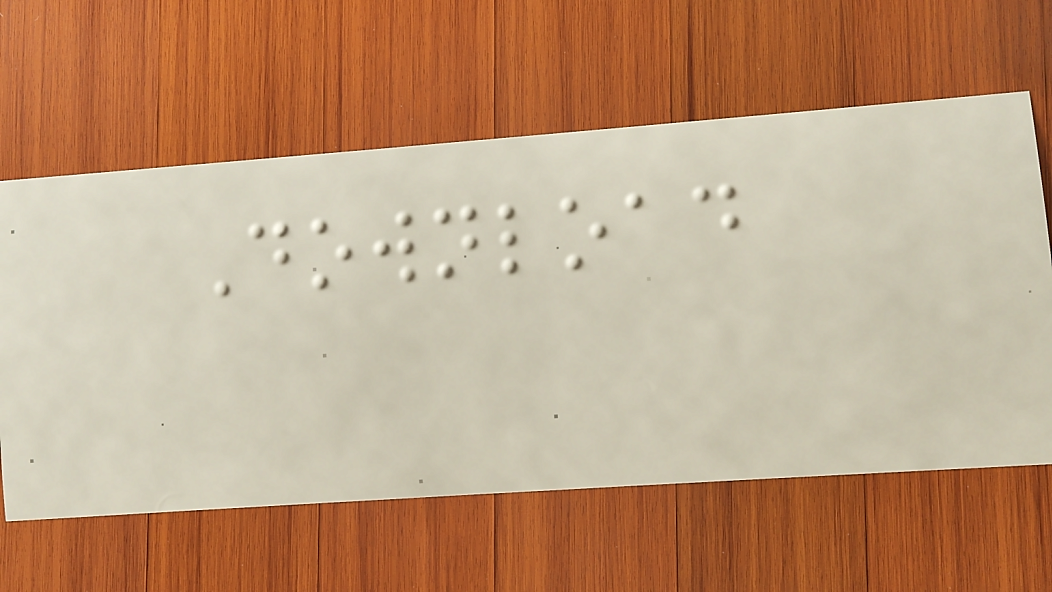Download
